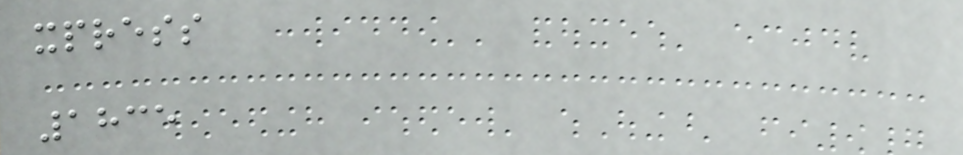xpress
1835
